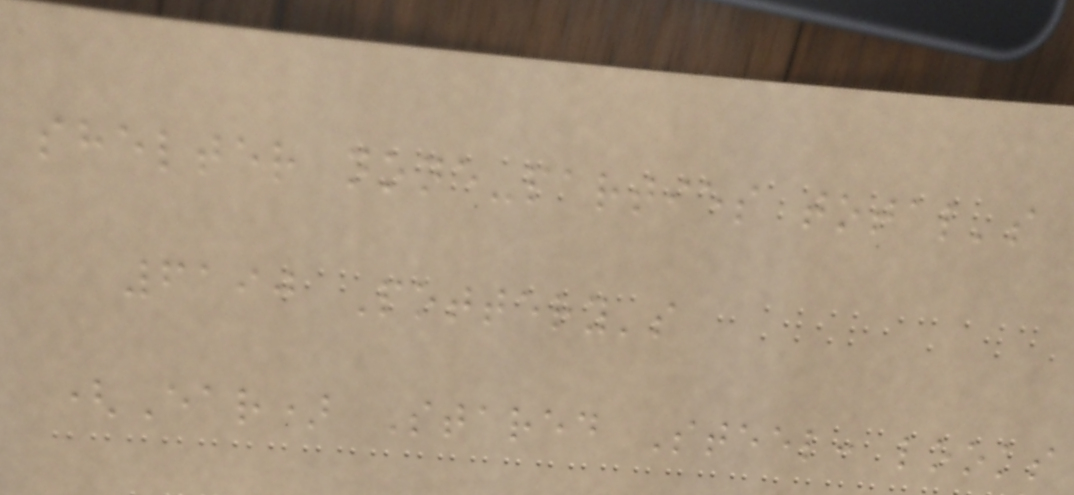shelter none-parties total's
6190 Pottery's
(Ear) Stared Steel: looks
